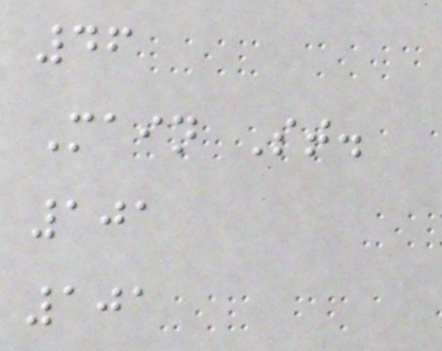46
Main St.
101
101
